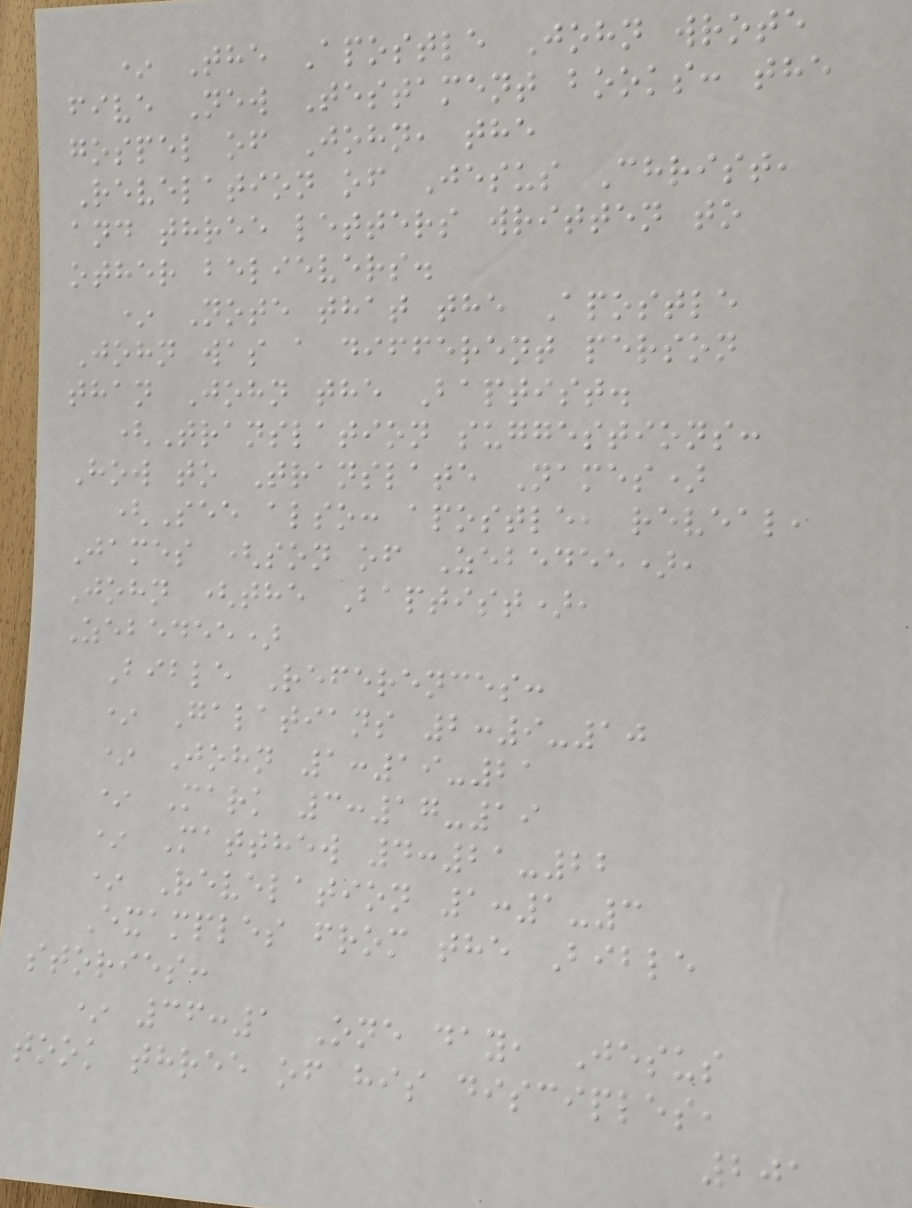* The Apostle John wrote
five New Testament books: the
gospel of John, the
Revelation of Jesus Christ,
and three letters written to
other believers.
* Note that the Apostle
John was a different person
than John the Baptist.
(Translation suggestions:
How to Translate Names)
(See also: apostle, reveal,
James (son of Zebedee),
John (the Baptist),
Zebedee)
Bible References:
* Galatians 2:9-10
* John 1:19-21
* Mark 3:17-19
* Matthew 4:21-22
* Revelation 1:1-3
Examples from the Bible
stories:
* 36:1 One day, Jesus
took three of his disciples,
201
